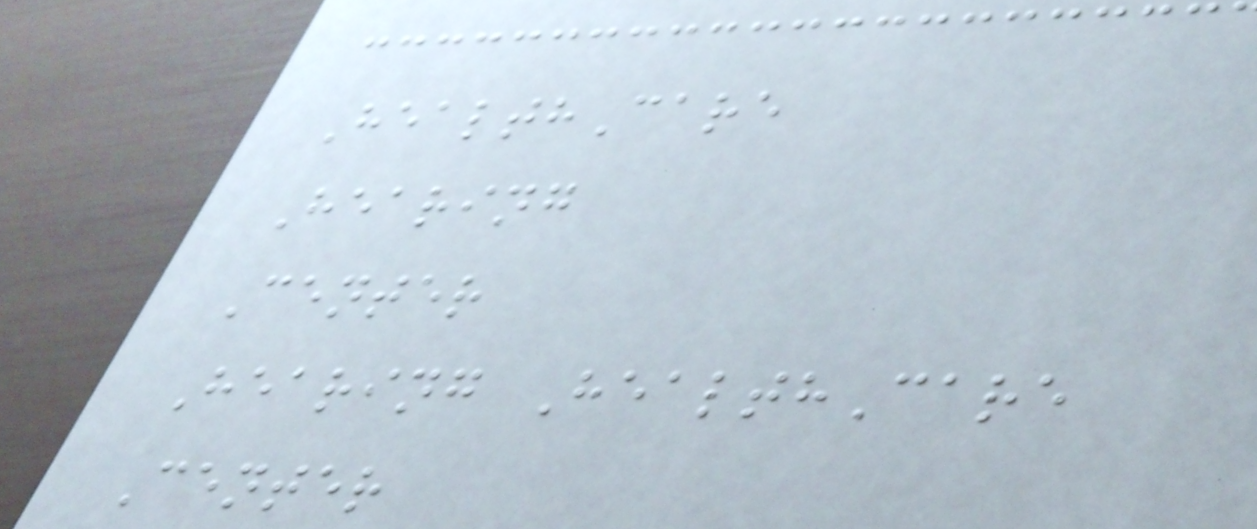HealthCare
Hearing
Center
Hearing HealthCare
Center
